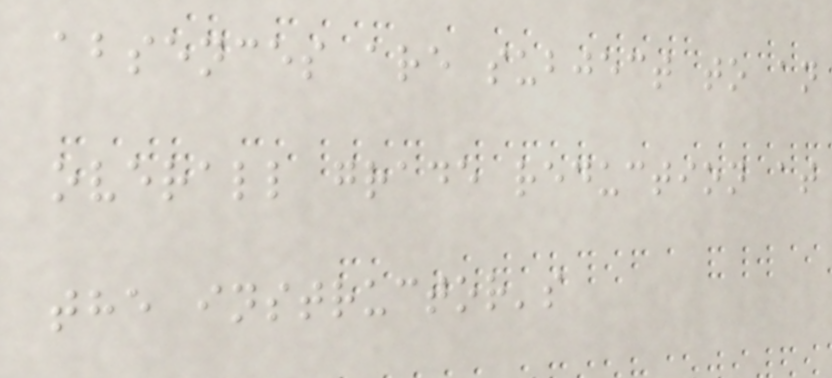absences are subject to an
overall grade reduction at
the instructor's
